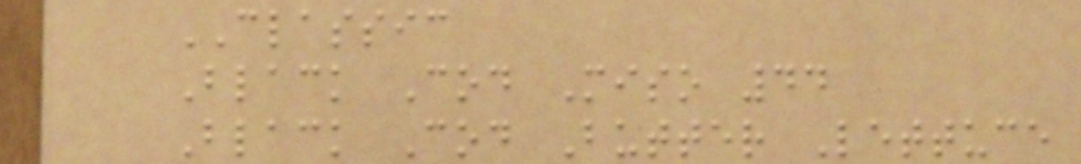CLASSIC
Black Cod Miso 44
Black Cod Butter Lettuce
